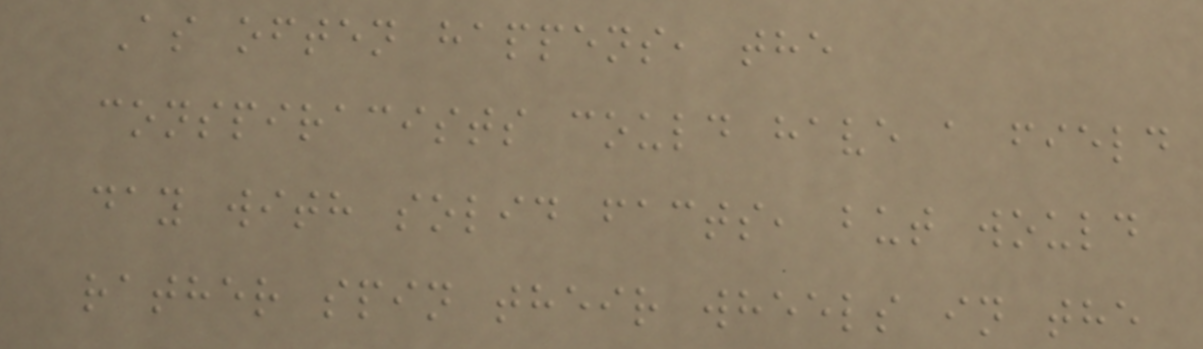As often happens, the
conspiracists could have a field
day with solid facts, but would
rather spin their wheels in the
